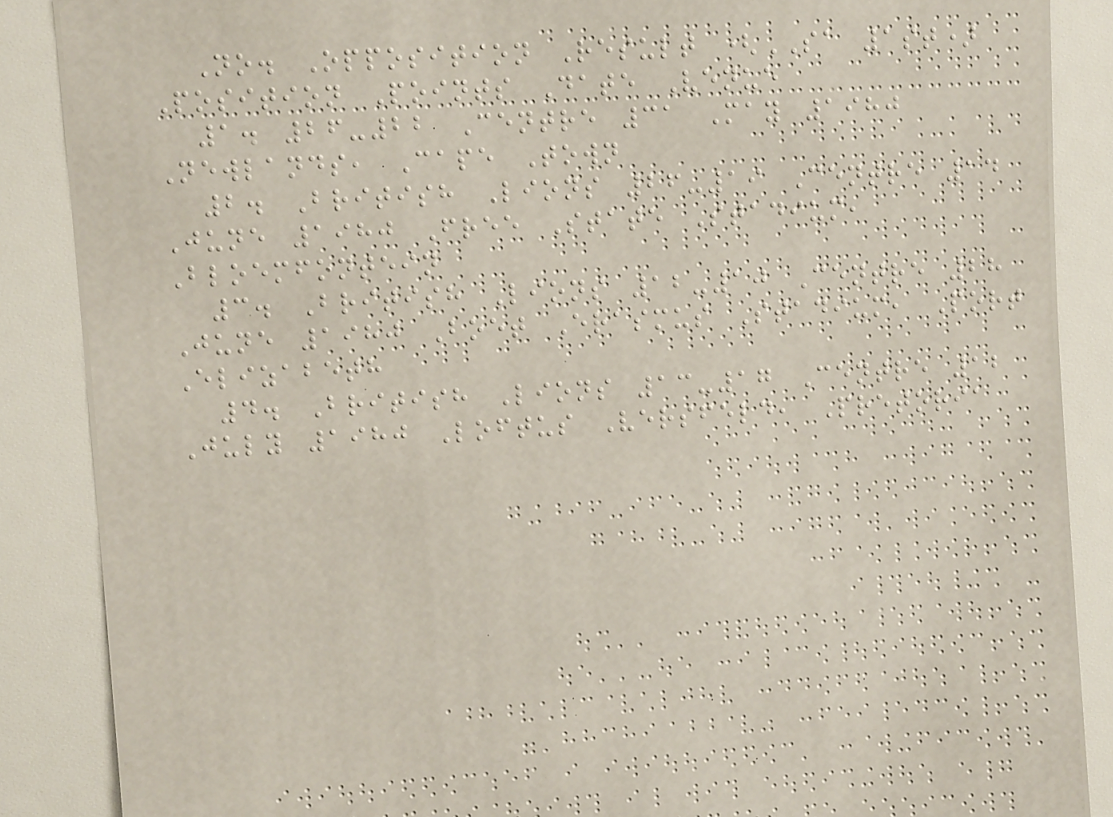No. Opposition Result (SA 1st)
Position Points Date Venue
1. 26-22 Centre 31 May 1980
Newlands, Cape Town
2. British Lions 26-19 Centre 14
June 1980 Free State Stadium,
Bloemfontein
3. British Lions 12-10 Centre 28
June 1980 Boet Erasmus Stadium, Port
Elizabeth
4. British Lions 13-17 Centre 12
July 1980 Loftus Versfeld, Pretoria
